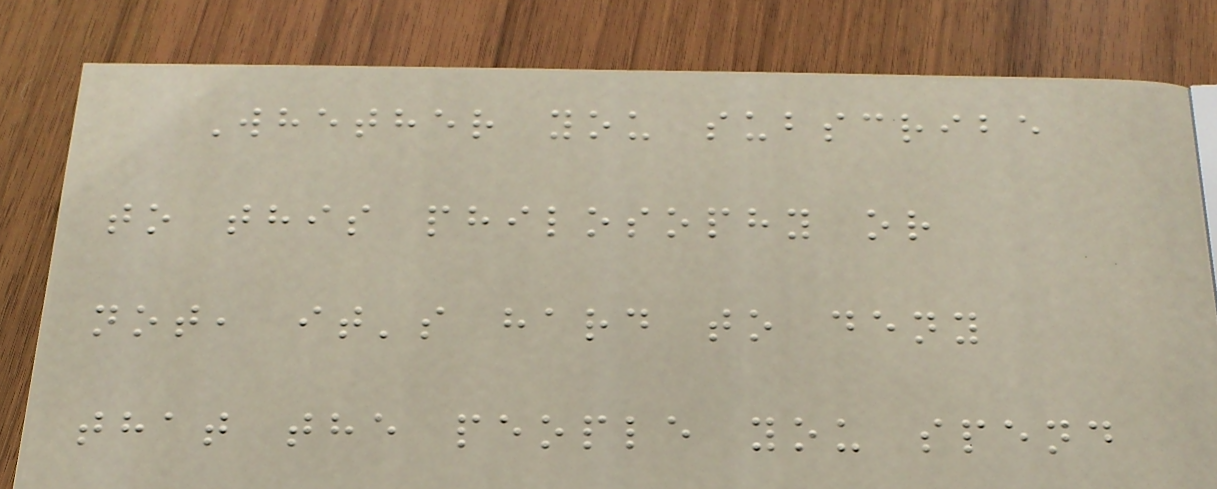Whether you subscribe
to this philosophy or
not, it's hard to deny
that the people you spend
